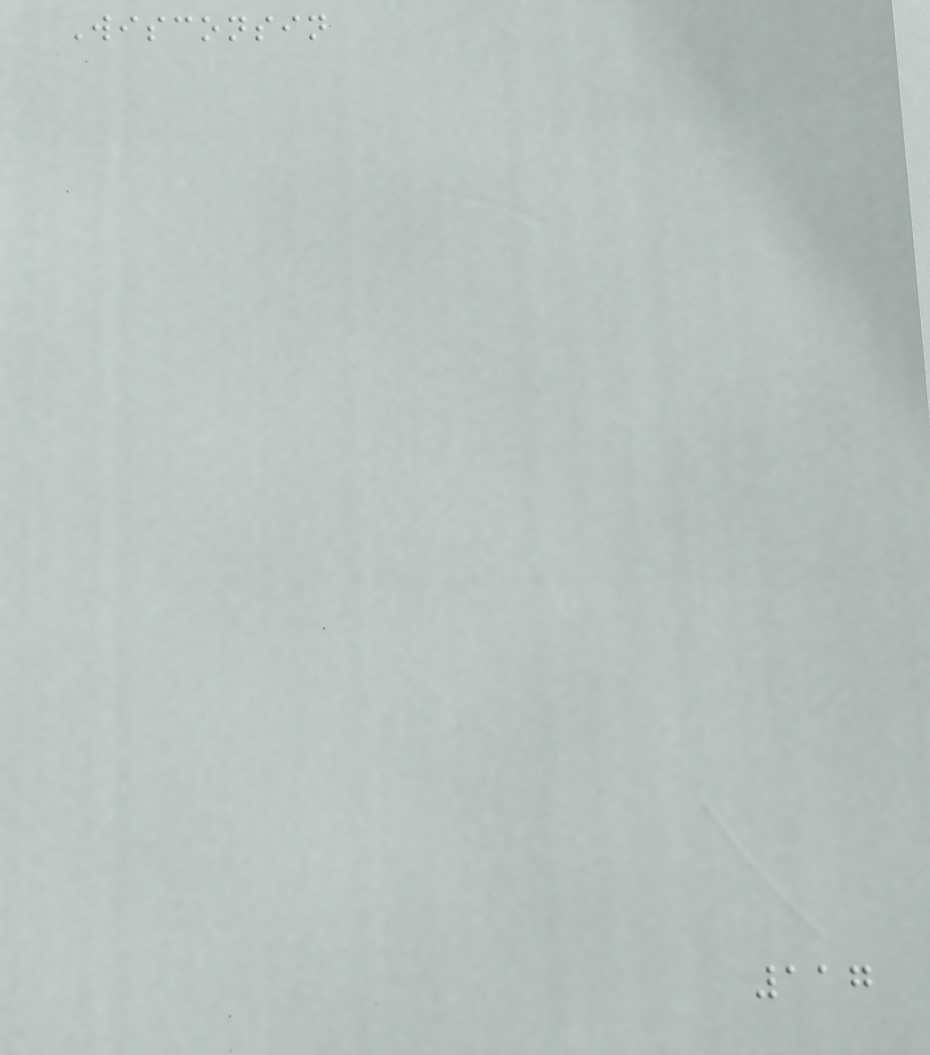Wisconsin
117
